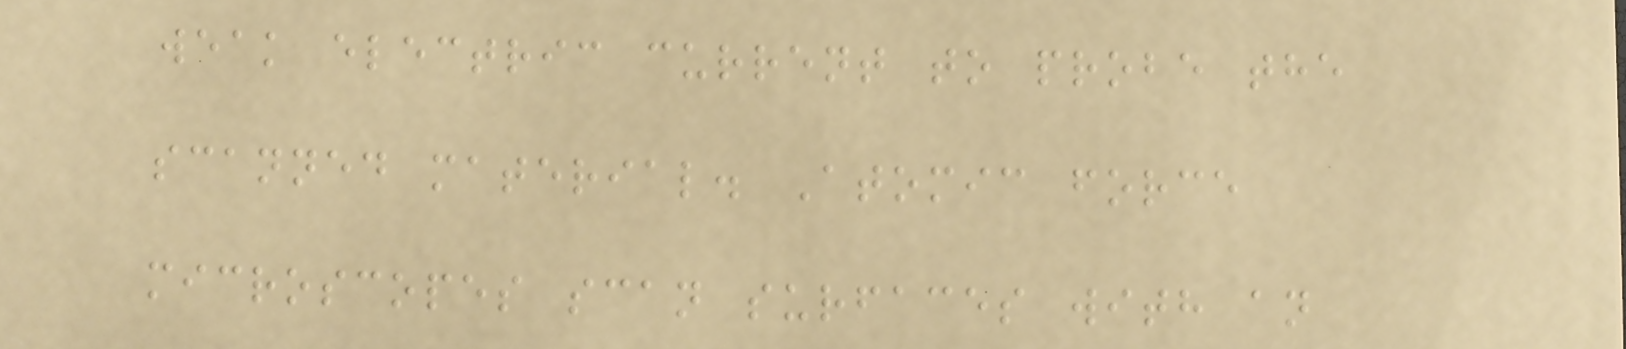weak electric current to probe the
scanned material. Atomic force
microscopes scan surfaces with an
